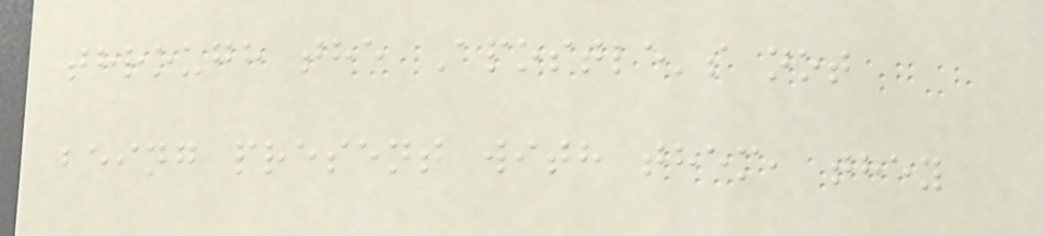through the Apostle's not
being present with them, they
